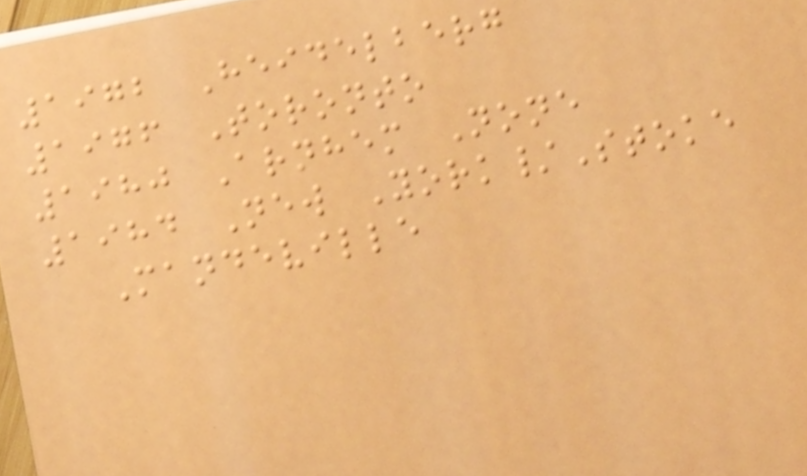1972 Heidelberg
1976 Toronto
1980 Arnhem None
1984 New York/Stoke
Mandeville
